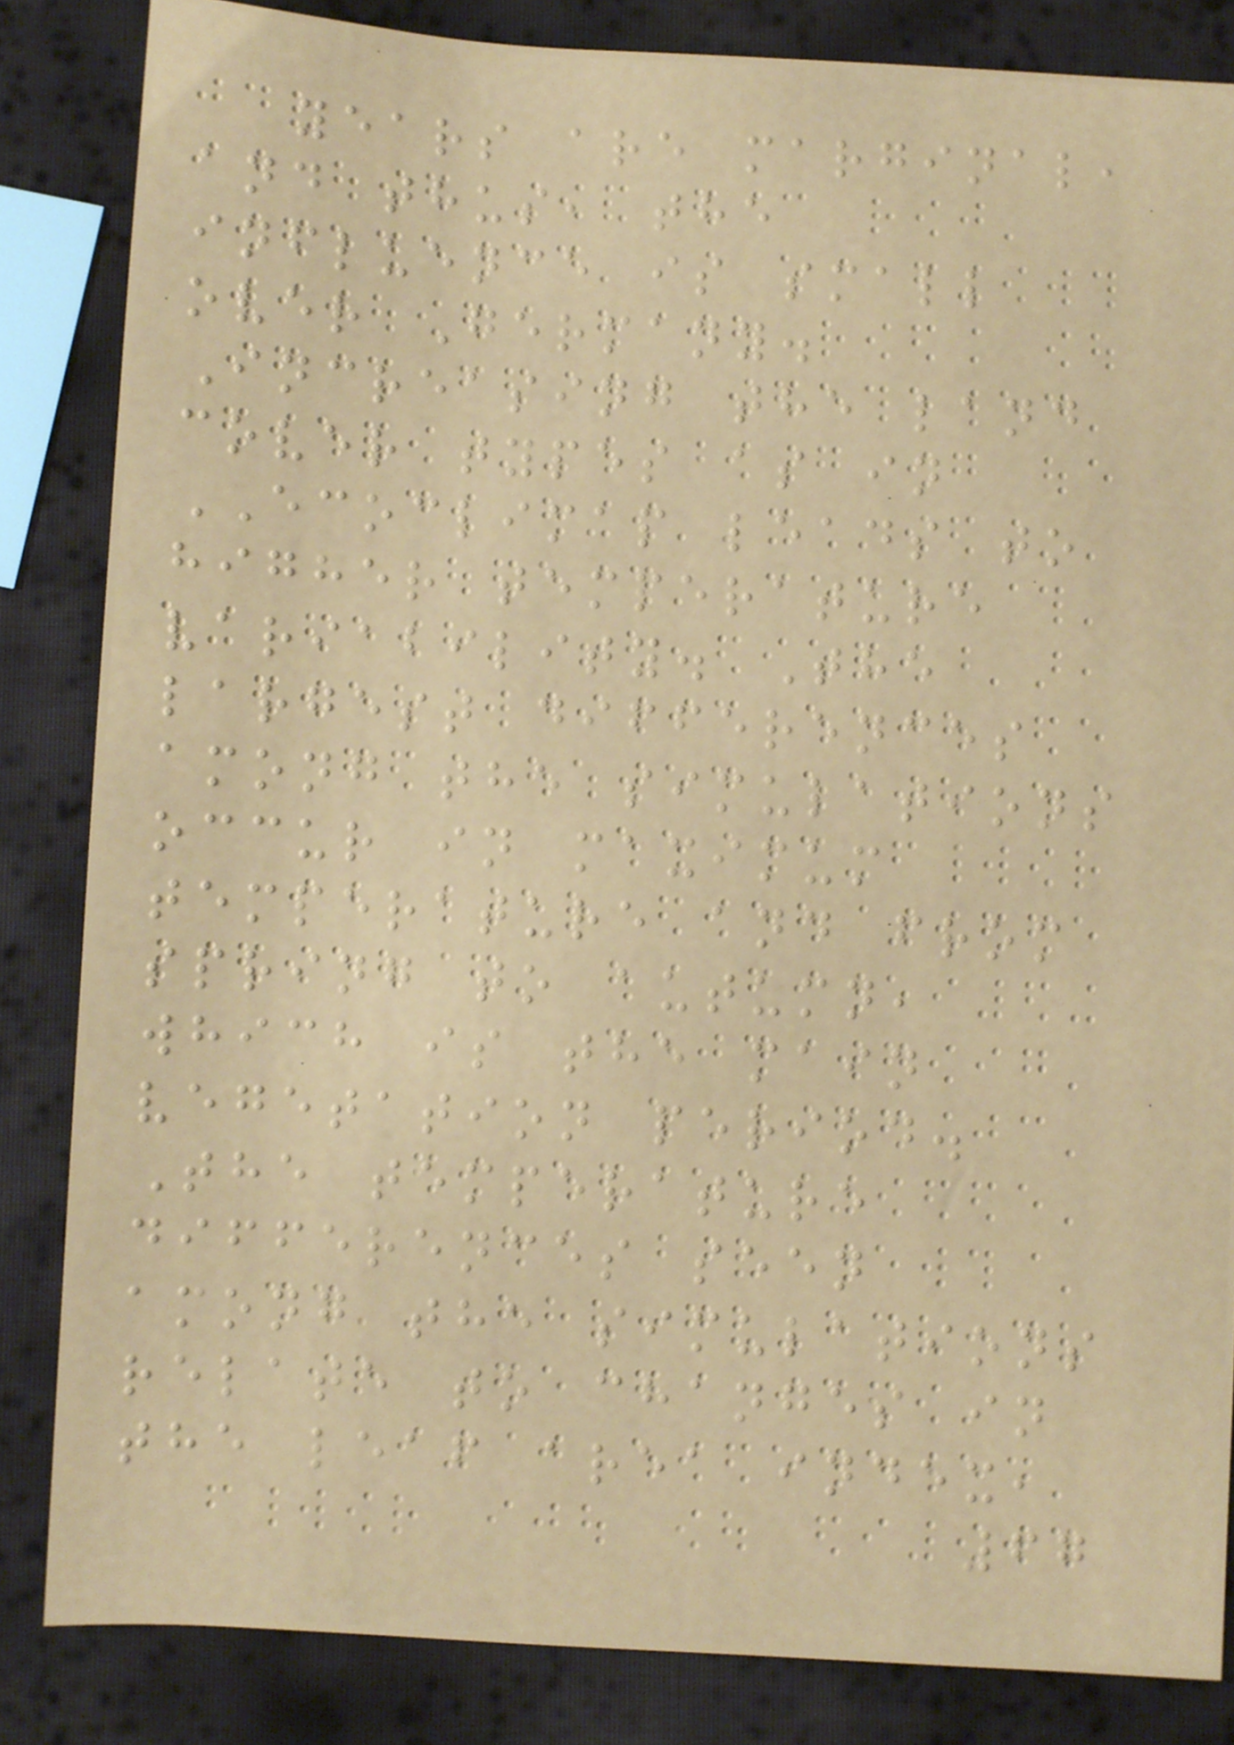years are marginal,
and thus, the
influence is small
over Germany.
Increasing the land
cover types as in
ECOCLIMAP leads to
higher temperature
variability. The
largest differences
among the simulations
occur in maximum
temperature and from
spring to autumn,
which is the main
vegetation period.
The temperature
differences seen
among the simulations
relate to changes in
the leaf area index,
67
